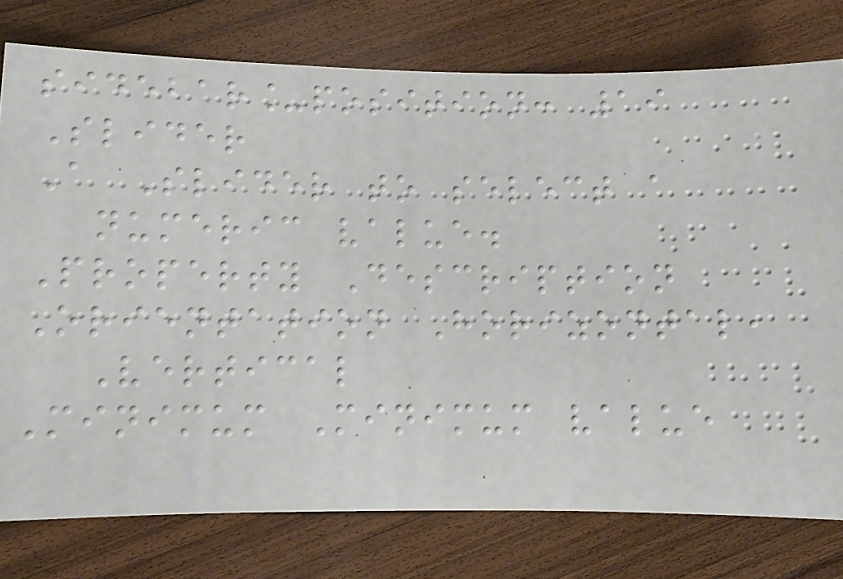sidebar_position: 19
Slider
A Slider to select a
numeric value.
Property Description
Orientation Horizontal,
Vertical
Minimum Minimum value
